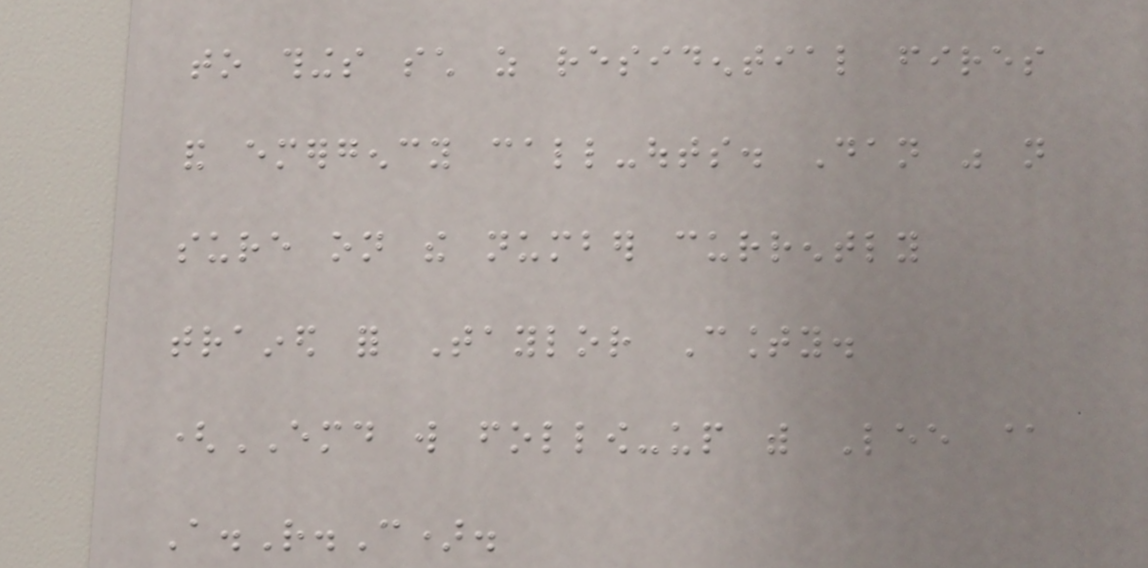to things such as residential fires
and emergency call-outs. Dan was not
sure on the number currently
trained for Taylor County.
(EMD will follow-up with Lee @
A.R.C).
